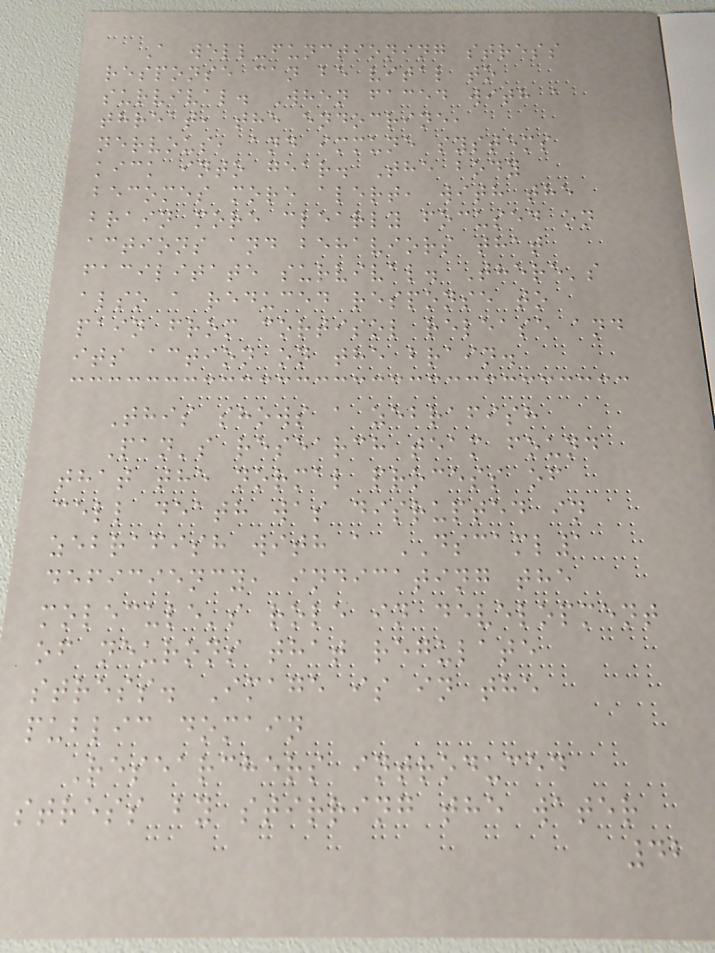A well-functioning stress
response can be vital to
survival. When faced with a
threat, the endocrine,
nervous, and immune systems
kick into gear. The body
becomes more alert, with the
brain more clearly focused on
actions and behaviors that
facilitate survival. There's
also a reduced response to
pain from cortisol release and
its action on the brain.
This shows a zebrafish
Pan's research team found
that the normal process of
cell death was disrupted in
zebrafish with a DSCAML1
deficiency, indicating the
molecule's role in development
of neurons that regulate
stress. Image is in the
public domain
Researchers introduced
stress by stirring the water
42
